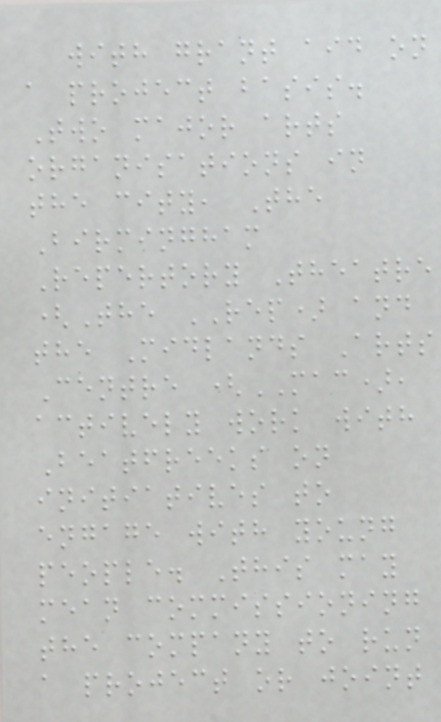with grant aid on
a project basis.
Two major arts
organisations in
the city, The
Birmingham
Repertory Theatre
(The REP) and
the Midlands Arts
Centre (MAC),
actively work with
Beatfreeks on
initiatives to
engage with young
people. This may
mean commissioning
the company to run
a project or joint
